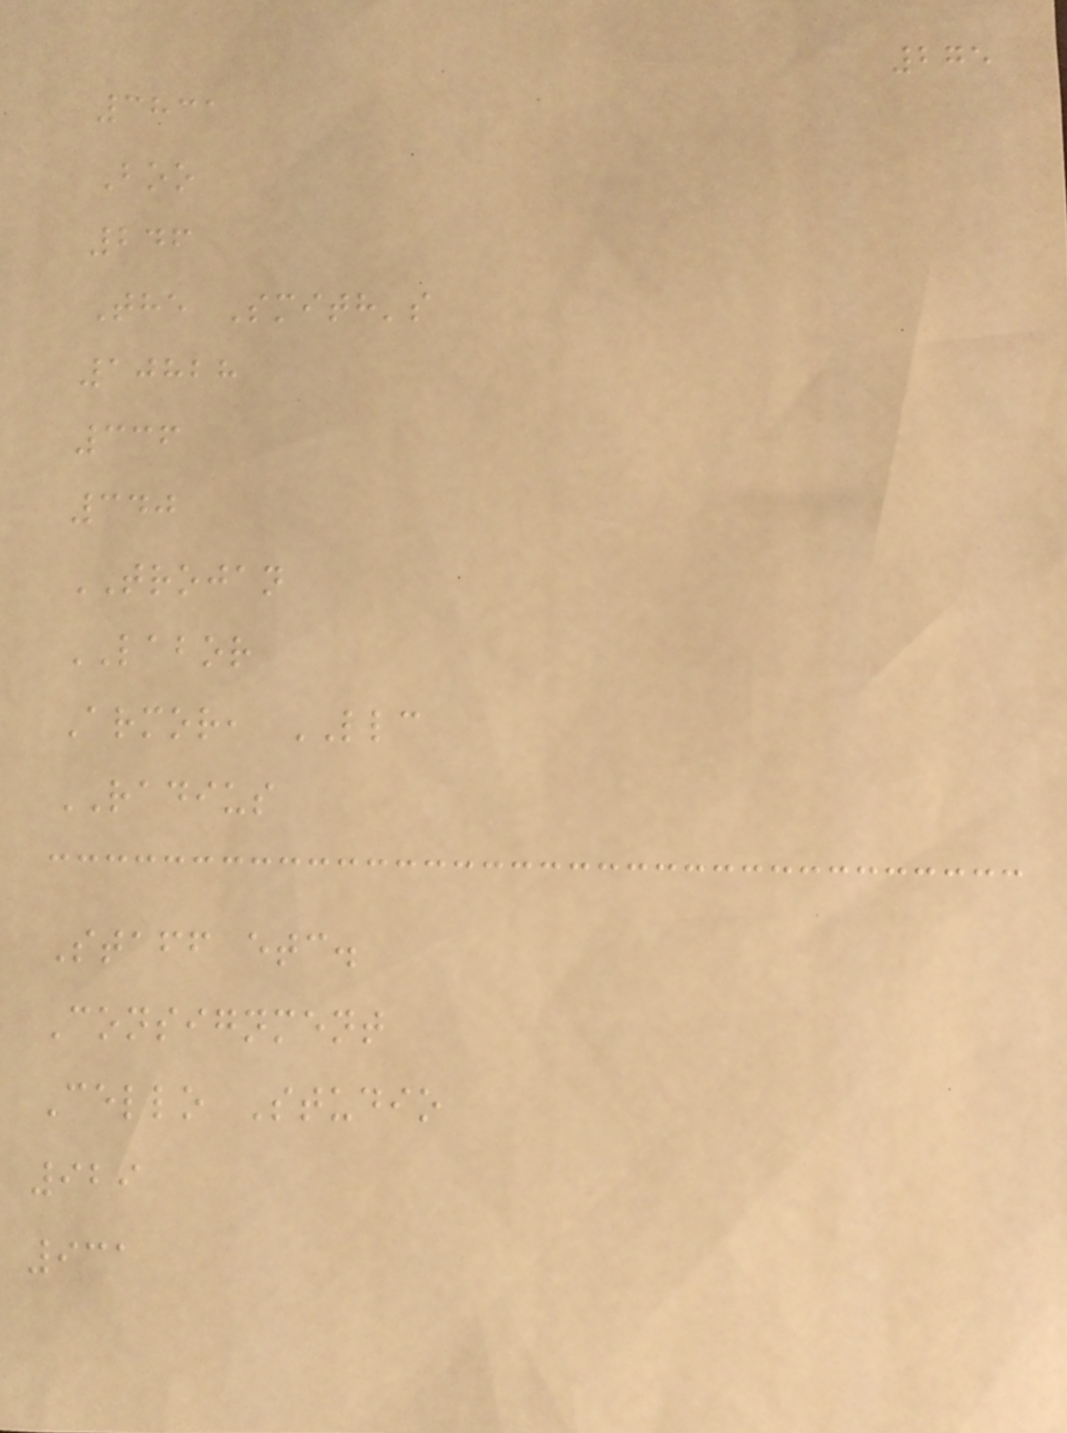275
3831
Boo
246
The Smith's
10828
336
340
TROJAN
LABOR
Armor, LLC
RADIUS
Staff etc.
Consignment
Cello Studio
929
931
